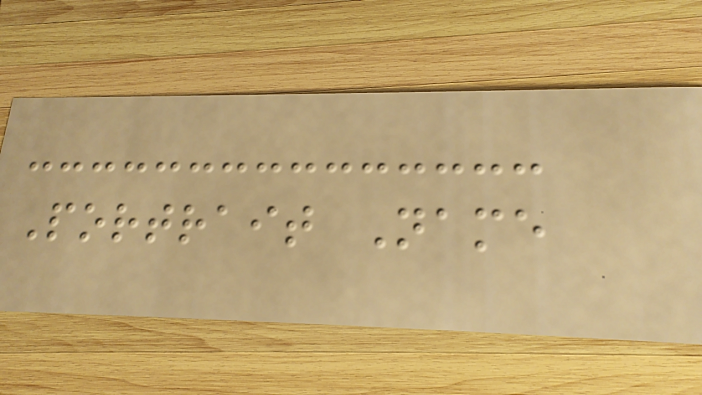Portrait Name
